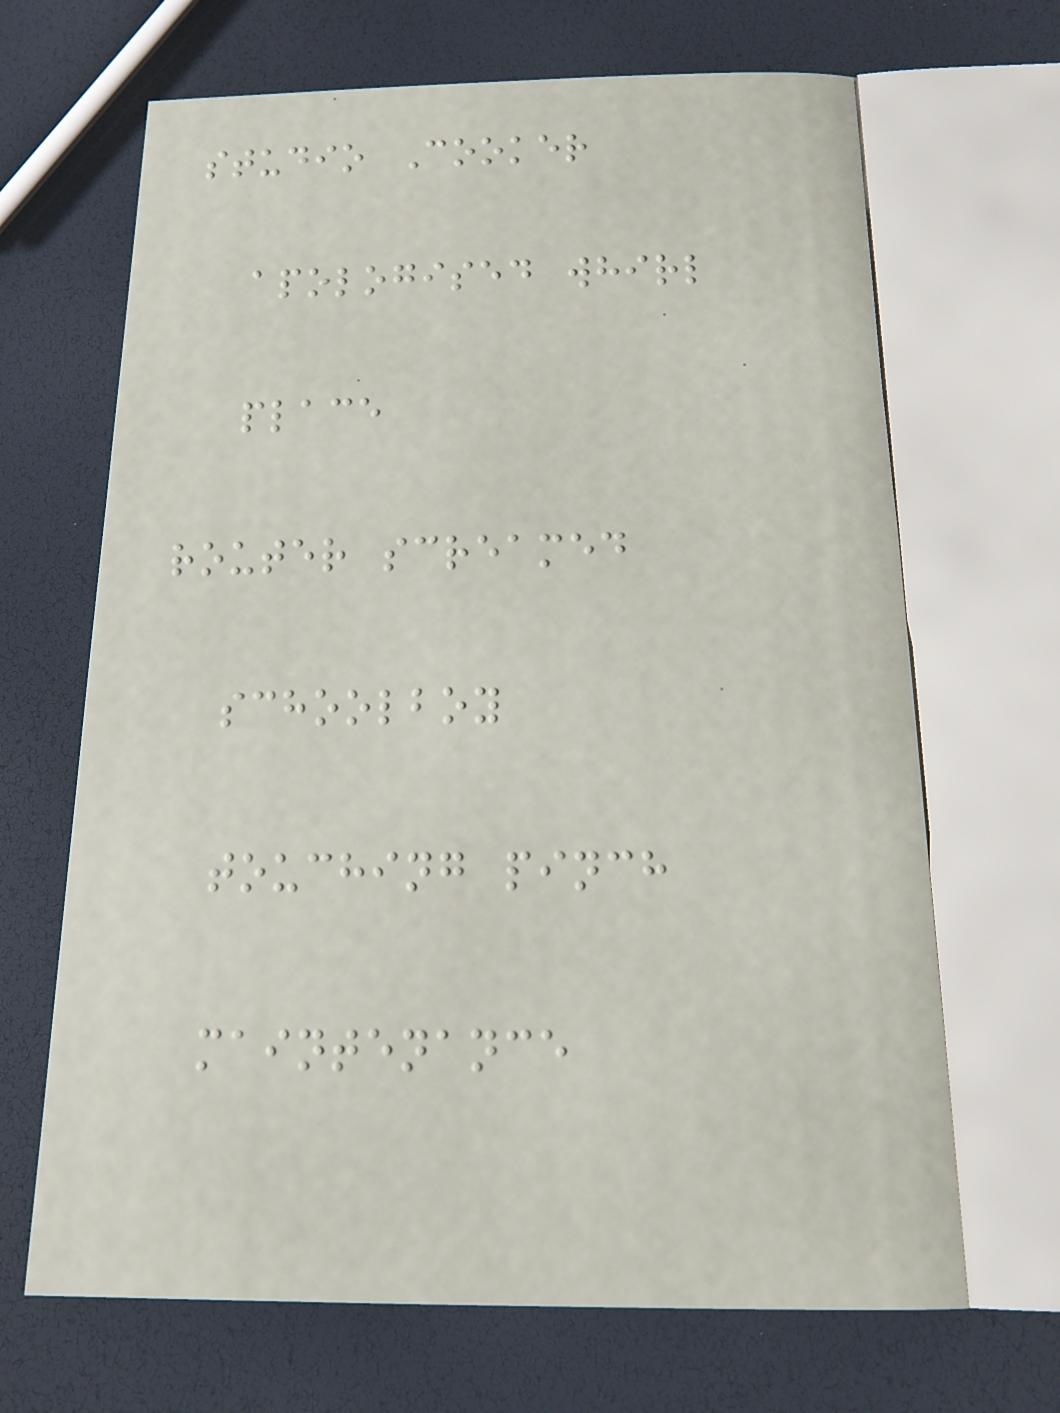studio Cooker
apologised whirl
place
router screamed
schoolboy
touching pinch
maintenance
